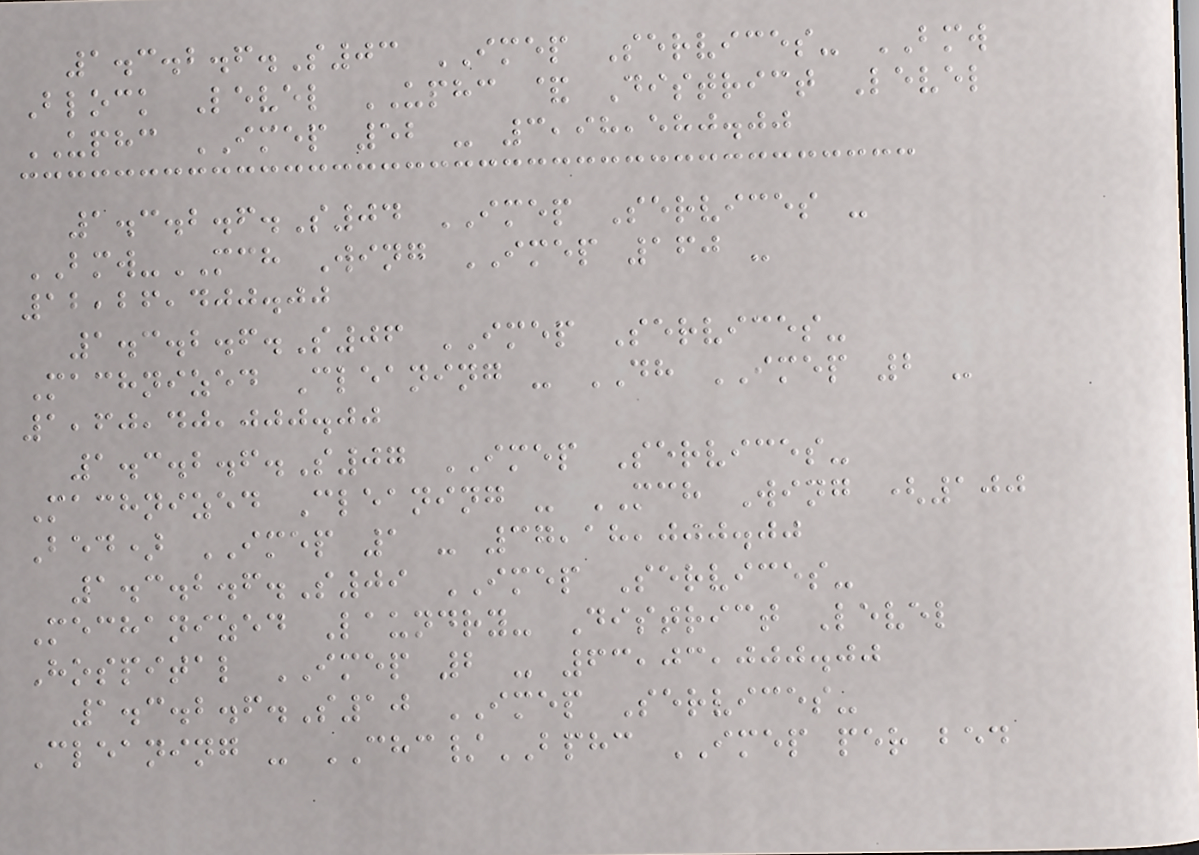1.3.2.6.S03 IMEP Services- BMW
Block Level UPHC & District Level
UPHC IMEP 52 - 3,98,580.00
1.3.2.6.S04 IMEP Services -
BMW-MCH Wing IMEP 160 -
12,26,400.00
1.3.2.6.S06 IMEP Services-
Machnized Cleaning - DH IMEP 2 -
1,60,40,000.00
1.3.2.6.S07 IMEP Services-
Machnized Cleaning - MCH Wing (100
Bed) IMEP 1 - 37,18,000.00
1.3.2.6.S09 IMEP Services-
Mechanized Laundry- District Level
Hospital IMEP 2 - 63,03,000.00
1.3.2.6.S10 IMEP Services-
Cleaning - CHC/BPHC IMEP per bed
